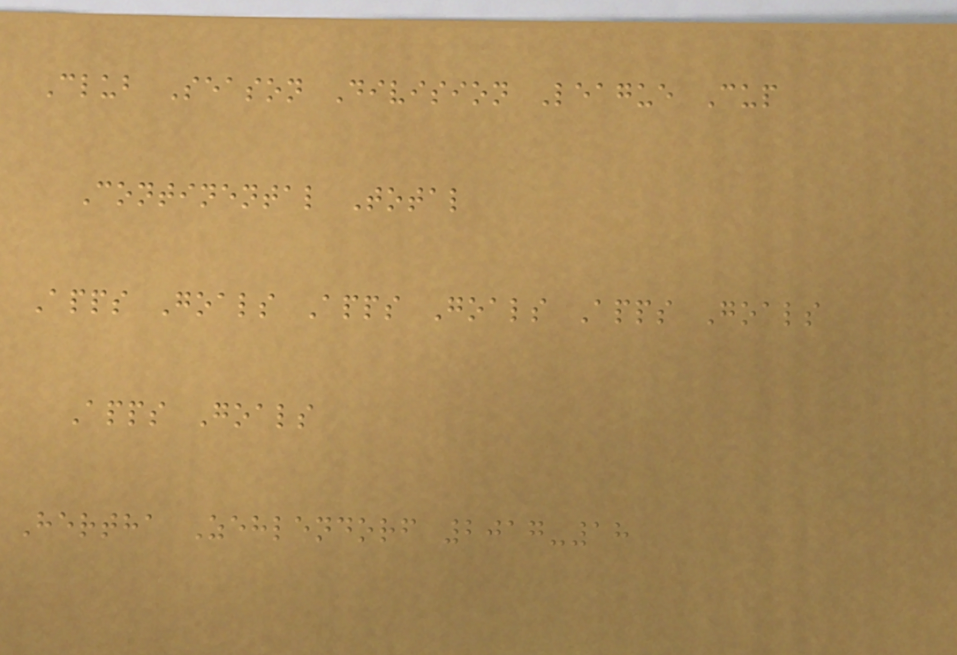Club Season Division League Cup
Continental Total
Apps Goals Apps Goals Apps Goals
Apps Goals
Hertha Zehlendorf 2017-18
